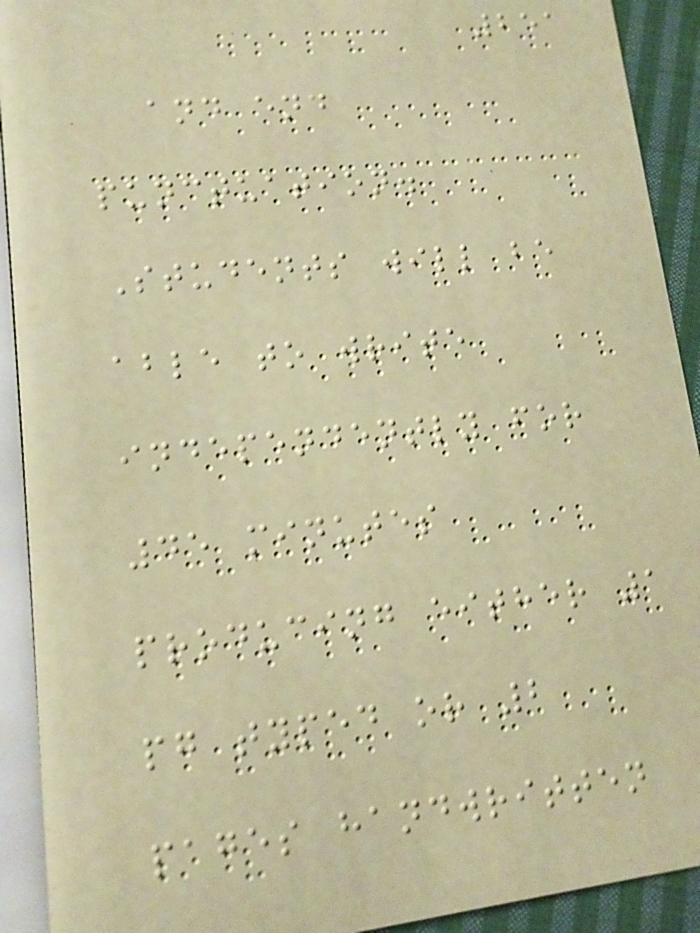251
and end
punctuation.
Students will be
able to write
independently for
45 minutes
producing either 1
pg typed or 2
pages handwritten
